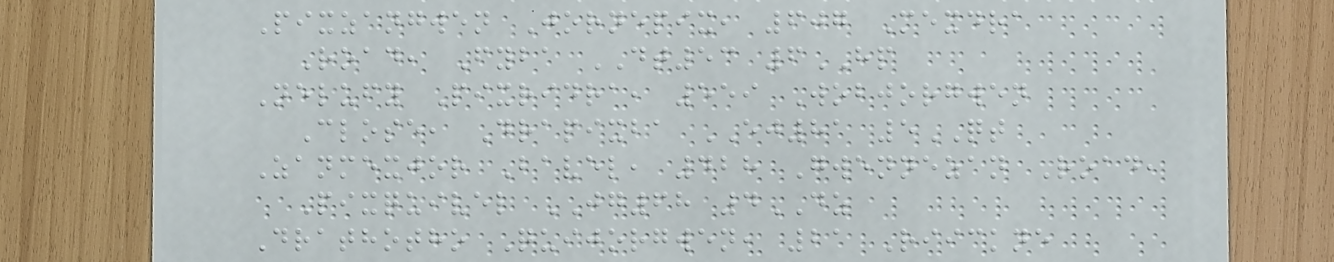Pixzangwen Jornepix, 607 Mexdra
Road, Fyba DT53 6HP
Nelufy Pixridra, 559 Wobjorgwen
Close, Drapixba EJ81 5QT
Zanmexjor Bavel, 428 Gwennezan Road,
Pixquivel JG68 4DZ
Drathotho Quijorgwen, 21 Riickne
